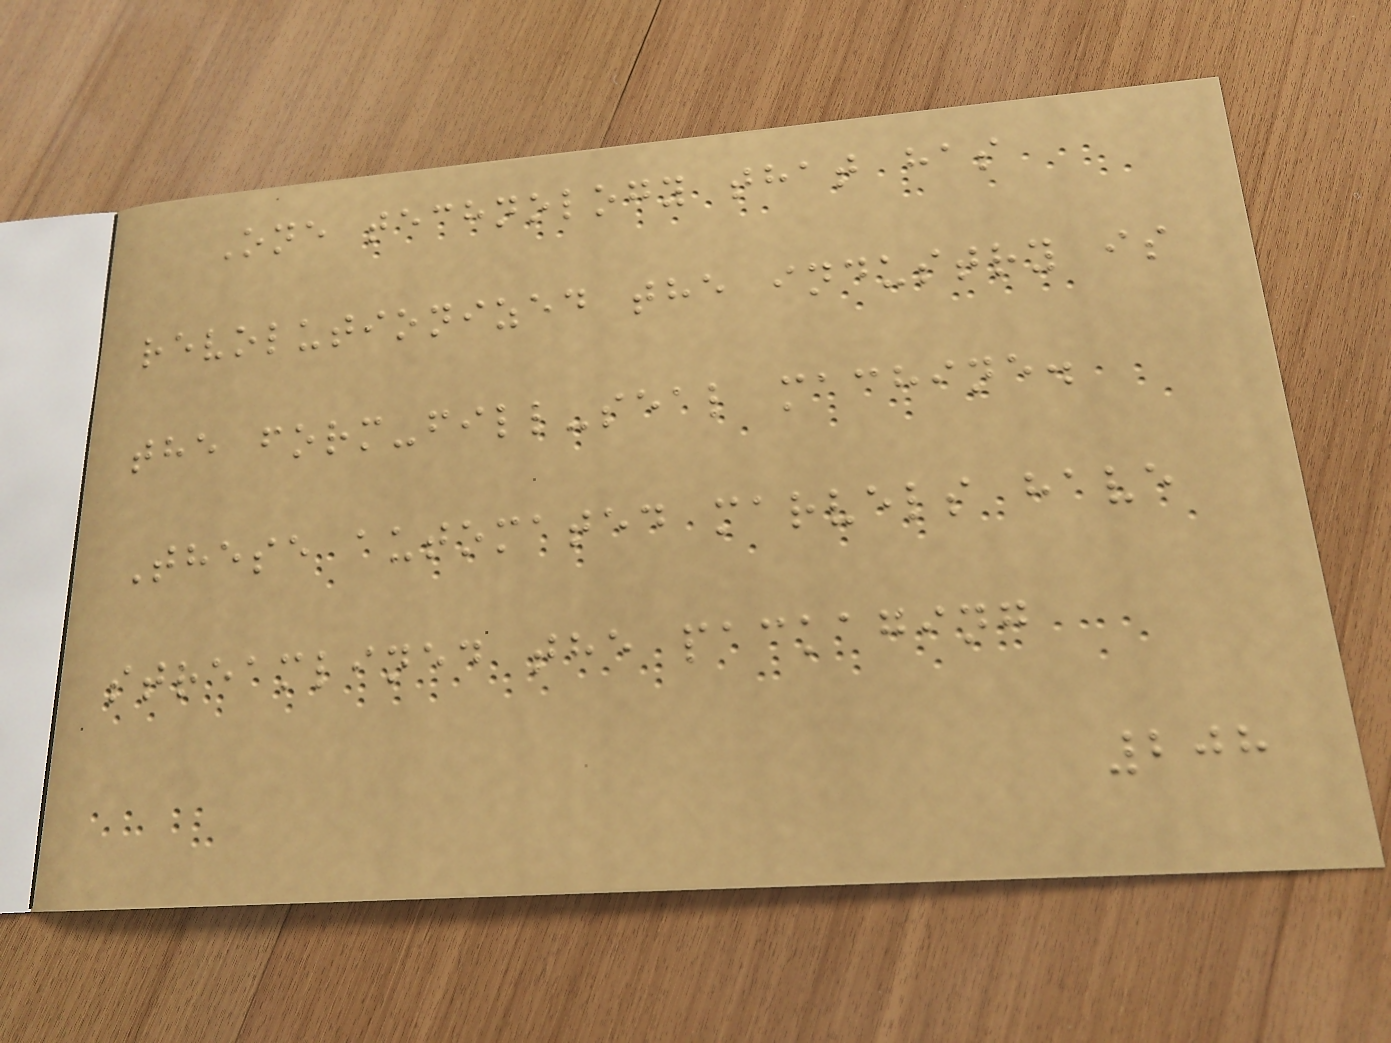One technology that has
revolutionized the industry is
the form-fill-seal machine.
These automated marvels have
streamlined the packaging
208
